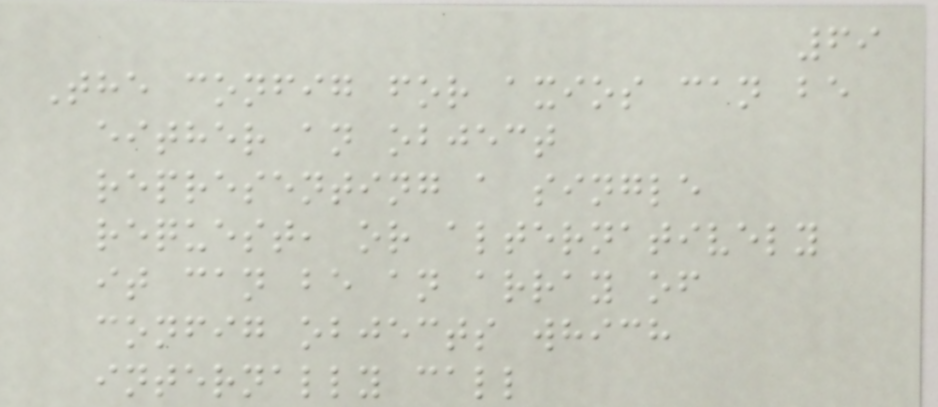69
The config for axios can be
either an object
representing a single
request, or alternatively
it can be an array of
config objects which
internally call
